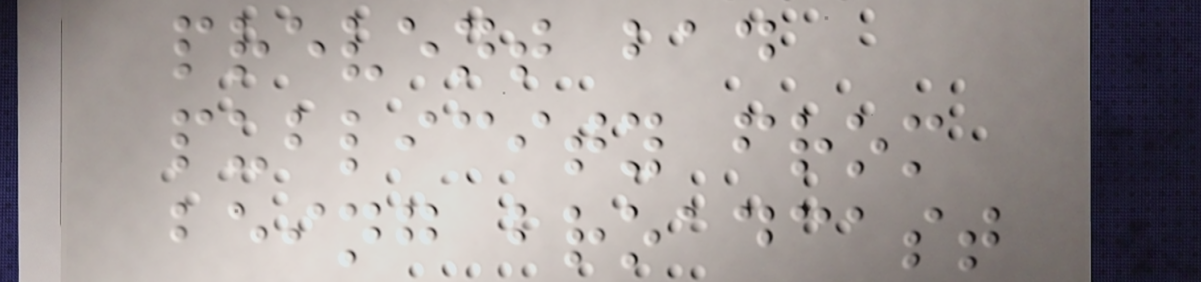prevent bad
publicity from
being broadcast
